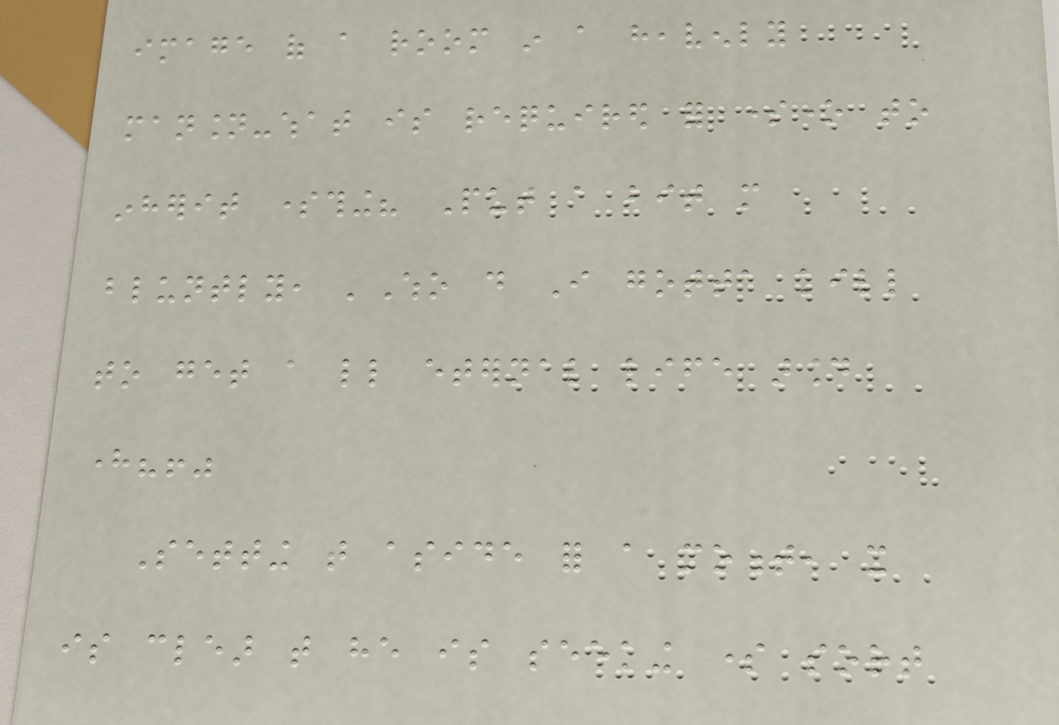image of a room in a heavenly
mansion-what is required for someone to
inherit something? Put a bit more
bluntly, 'Who do I gotta kill
to get a little eternal life around
here?!"
Setting that aside for a moment, it
is clear that he is seeking some sort
